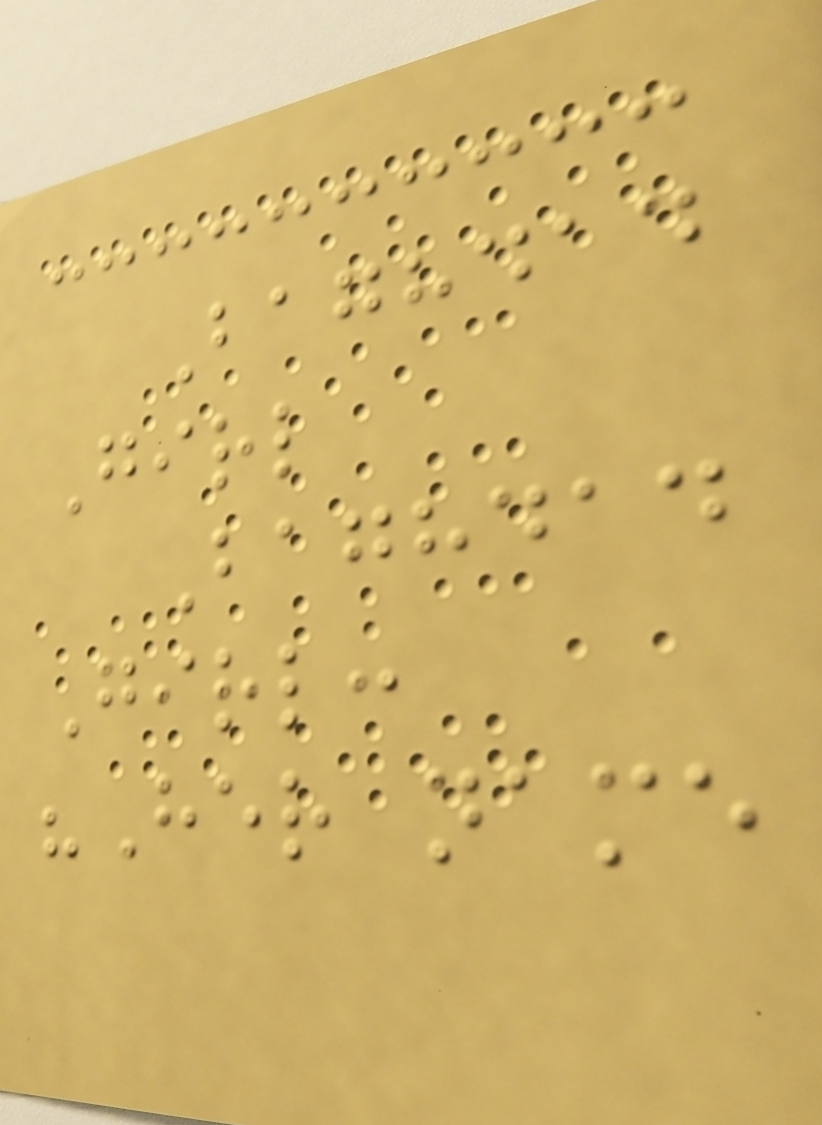Baghdad
Girl
Baghdad
Girl:
"Her name
